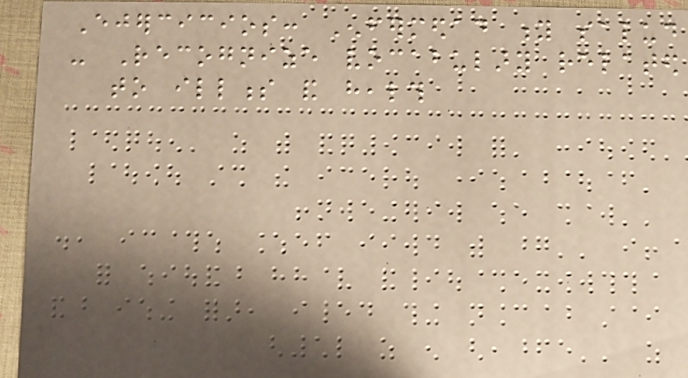Ejercicios: Enfermedad y salud
- Recognize vocabulary related
to illness and health
